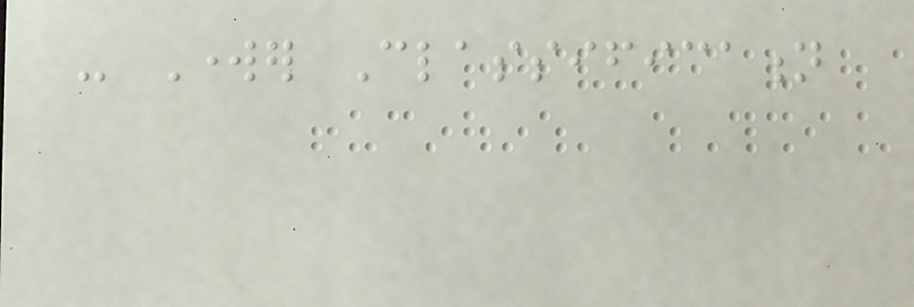- Worker Classification
